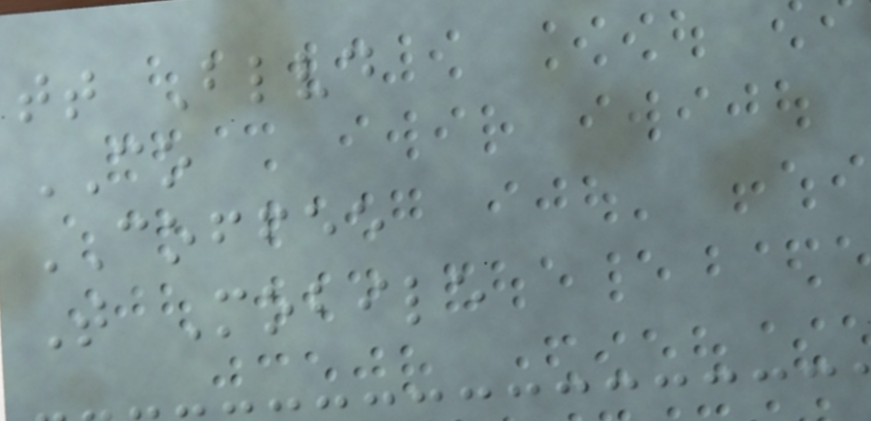tt Blvd
CO
COFFEE
T Mobile
